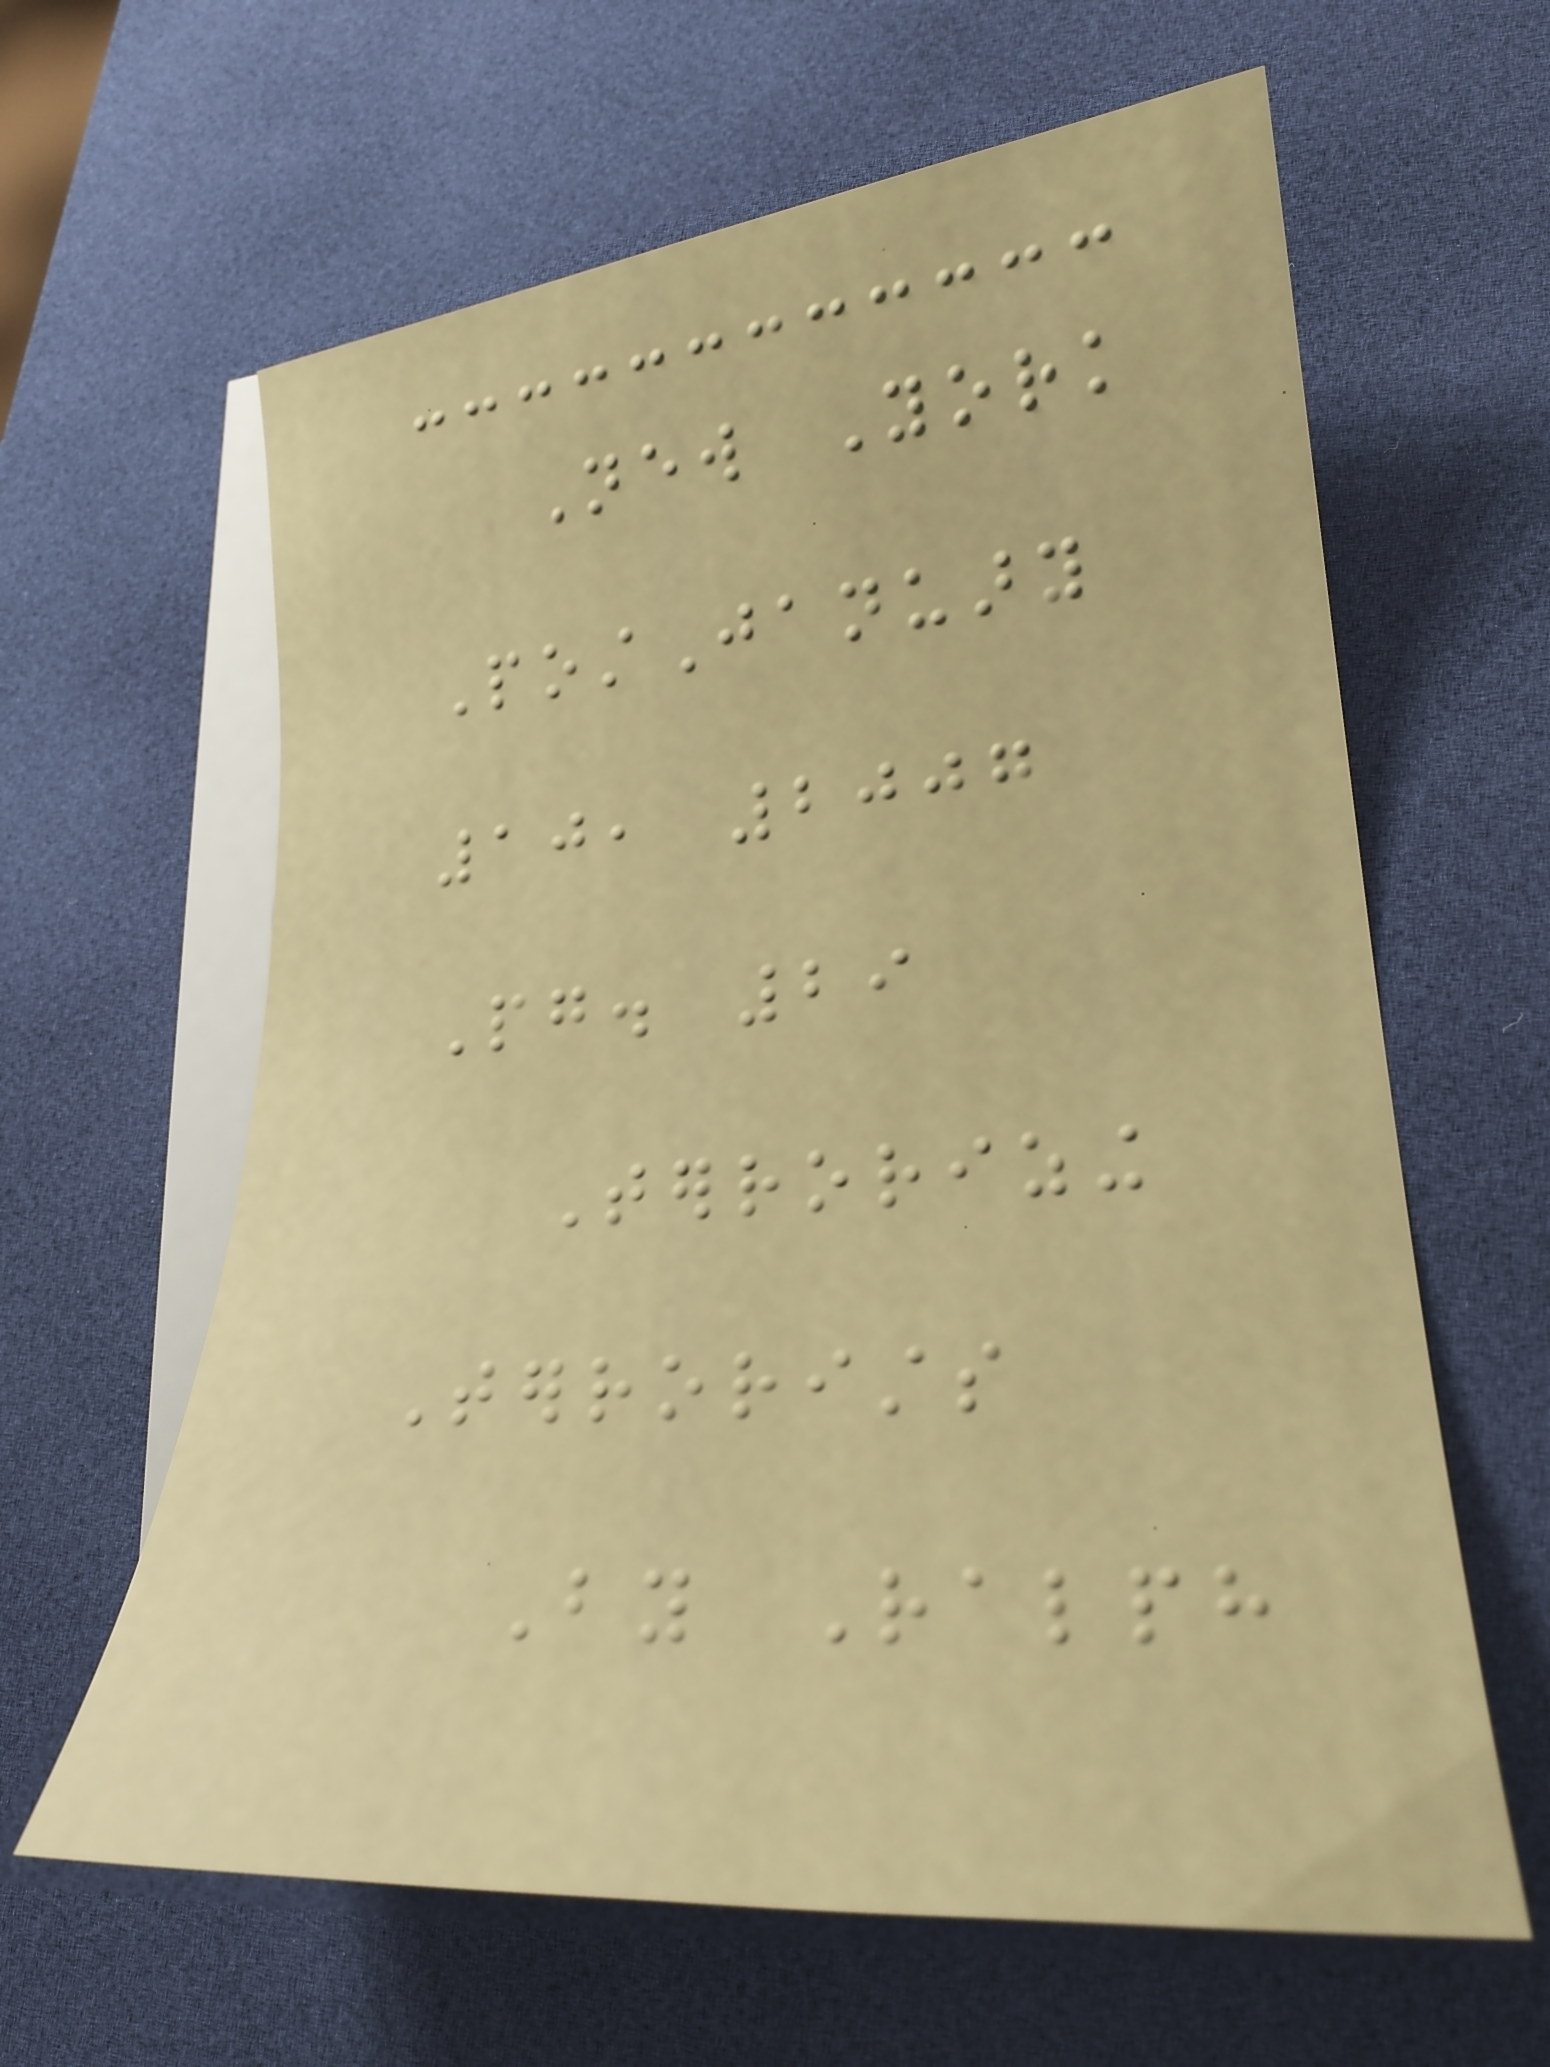New York
PostJanuary
10, 2007
Pg. 29
Terrorizing
Terrorists
By Ralph
